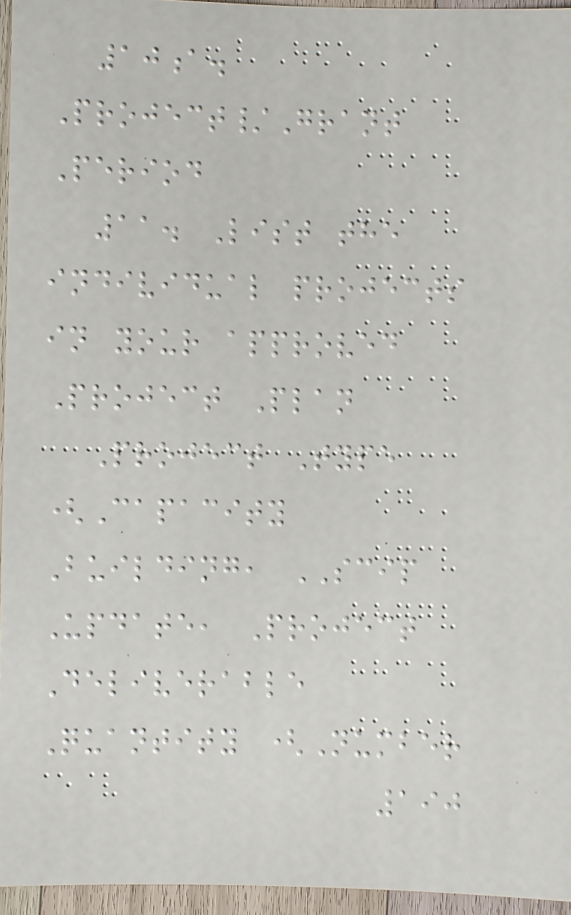10a.
Project/Grant
Period
11. List the
individual projects
in your approved
Project Plan
Project Type
(Capacity
Building, SCIP
Update, Project
Deliverable
Quantity (Number
190
